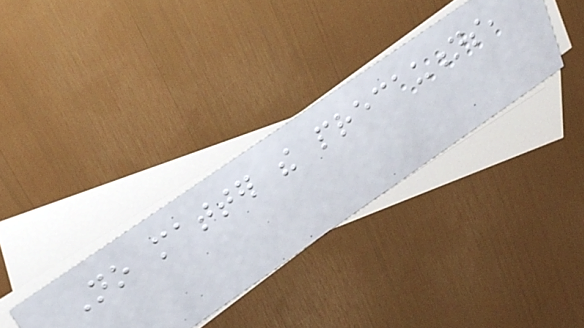No matter the precautions,
